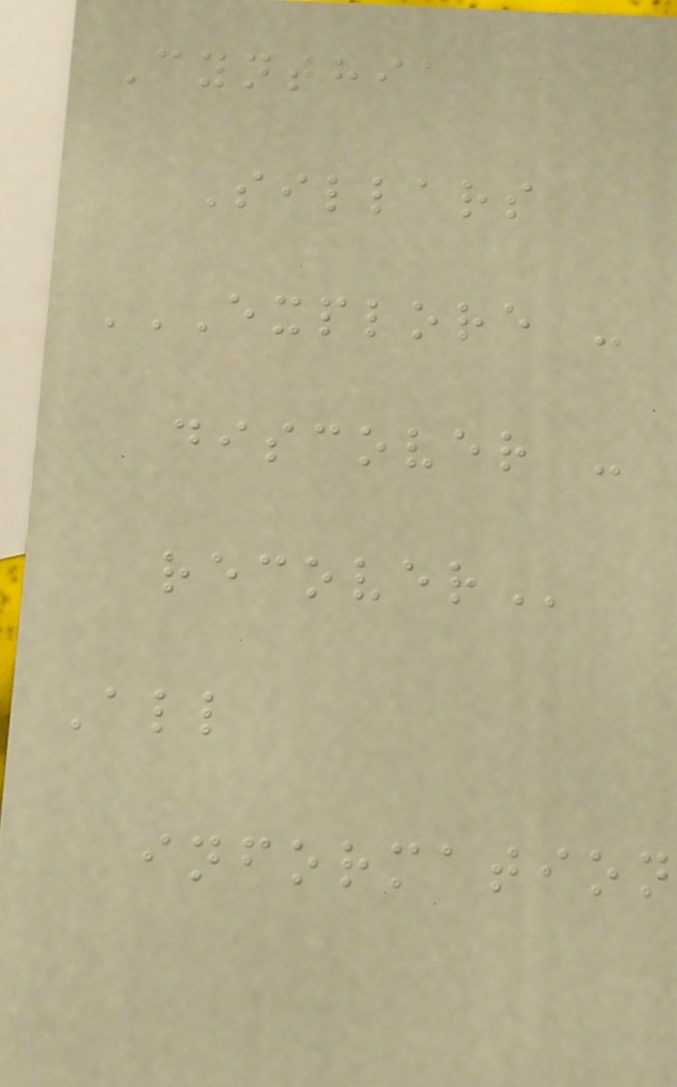Cynthia
Sillars
EXPLORE -
DISCOVER -
RECOVER
All
information
